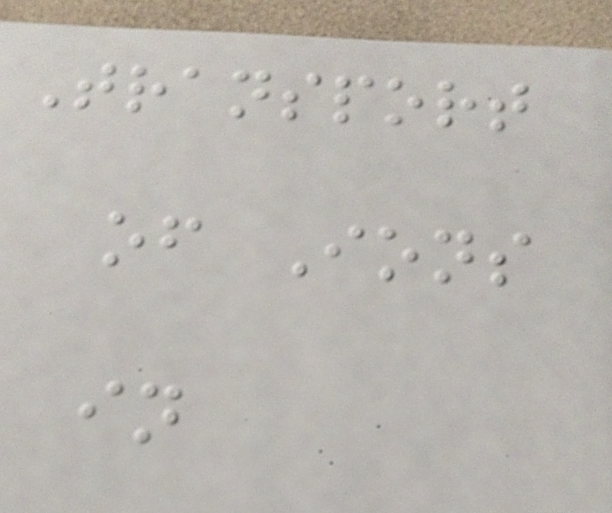Transport
of Ions
in
